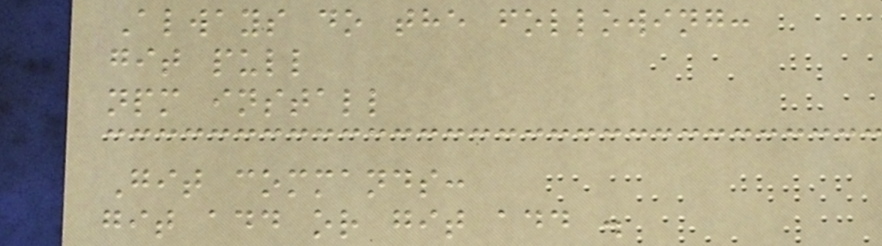Always do the following:
git pull
npm install
Git commands:
git add or git add .
